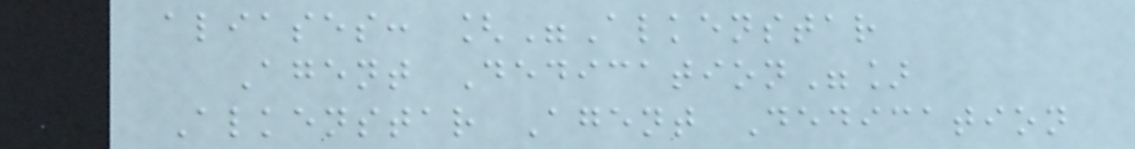aliases: ["Alkenstar
Agent Dedication"]
Alkenstar Agent Dedication
